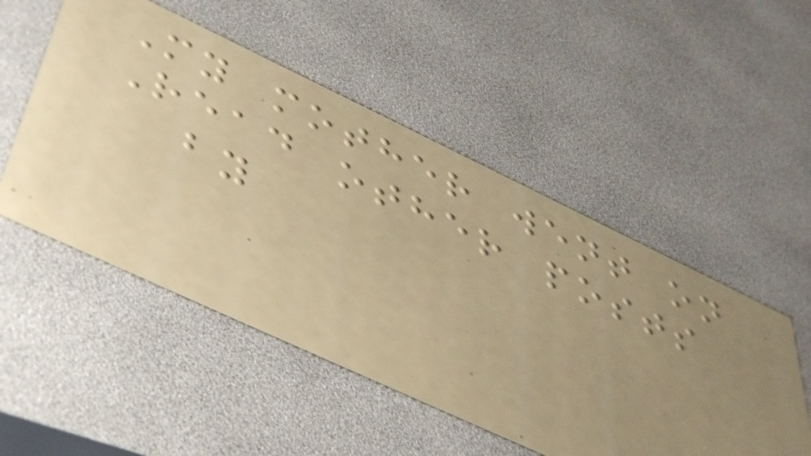My mother went on
Read other posts
by
